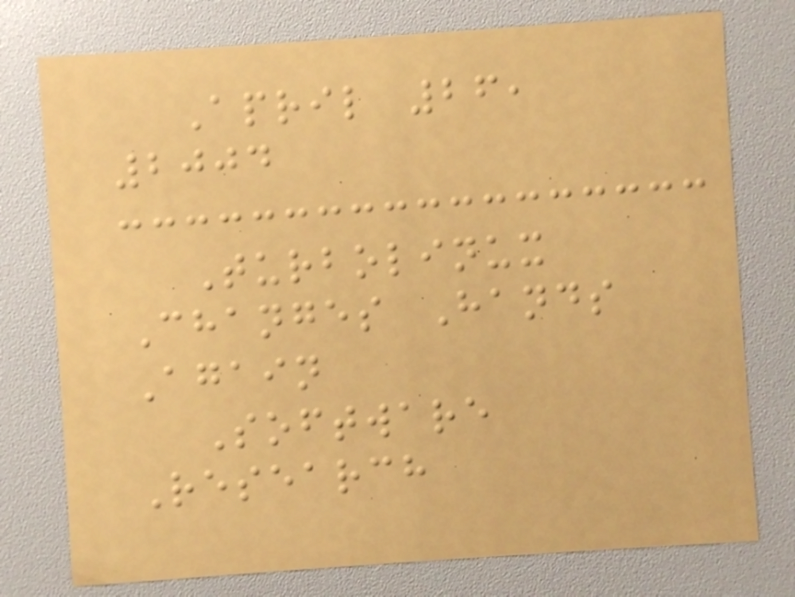April 26,
2004
Turbolinux
Changes Hands
Again
Software
Research
